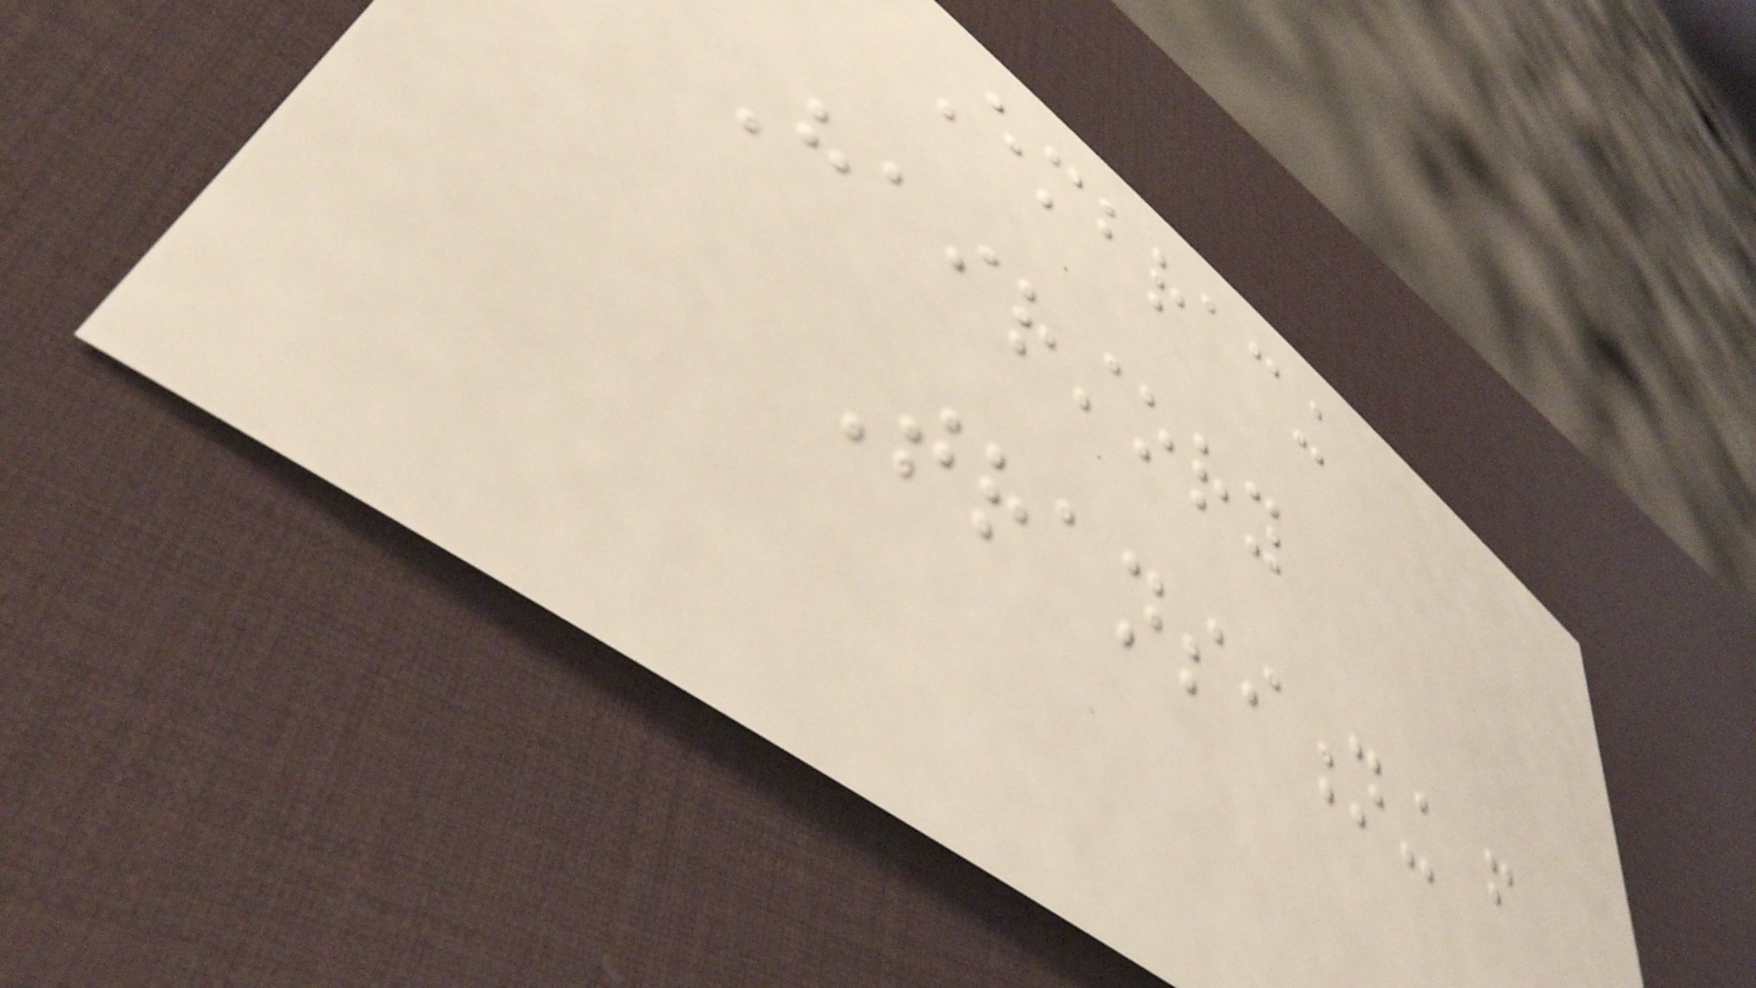Embracing
Hairstory
Transitioning from
